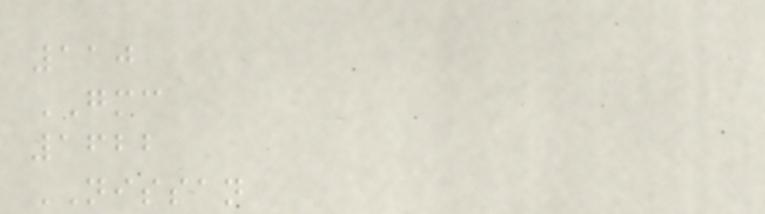110
GMC
1622
NISSAN
